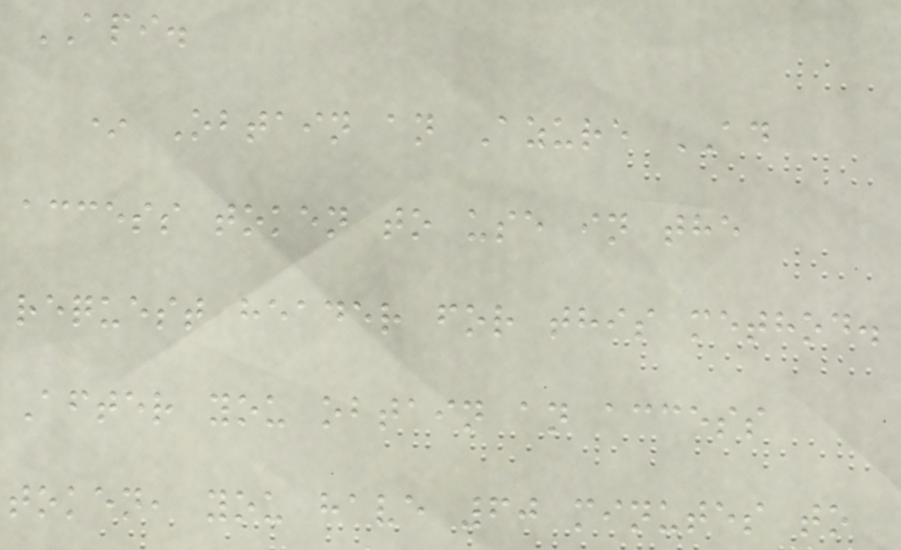API.
* Obtain an Azure AD
access token to use in the
request header for this method.
After you obtain an access
token, you have 60 minutes to
